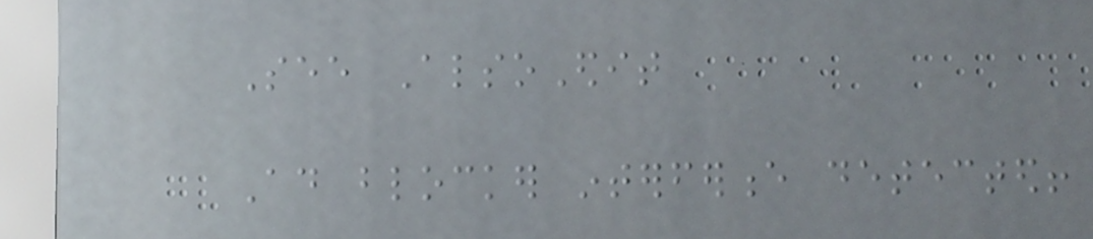See AlsoEdit
Ad blocker interference detected!
